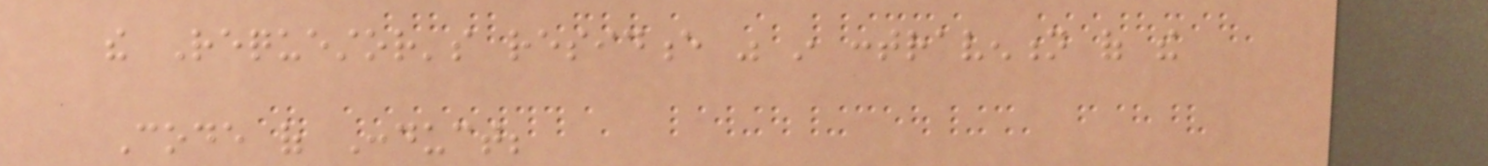the Requestor's residence was in contravention of the
Code of Conduct;
